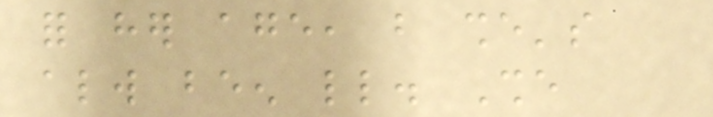for her age, but she's
always been little. She
